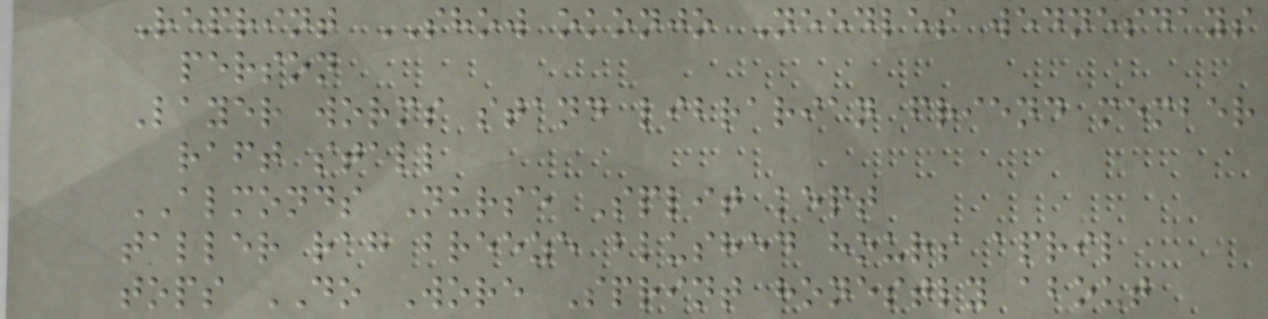Reprint SHOW okonjo Needles wednesdays
person
Layer worms stand librarian friend member
raft stall
ALMONDS Nurse Split kept
taller rag breeze blushed hours april
tops DO Wore Sprint honestly about
